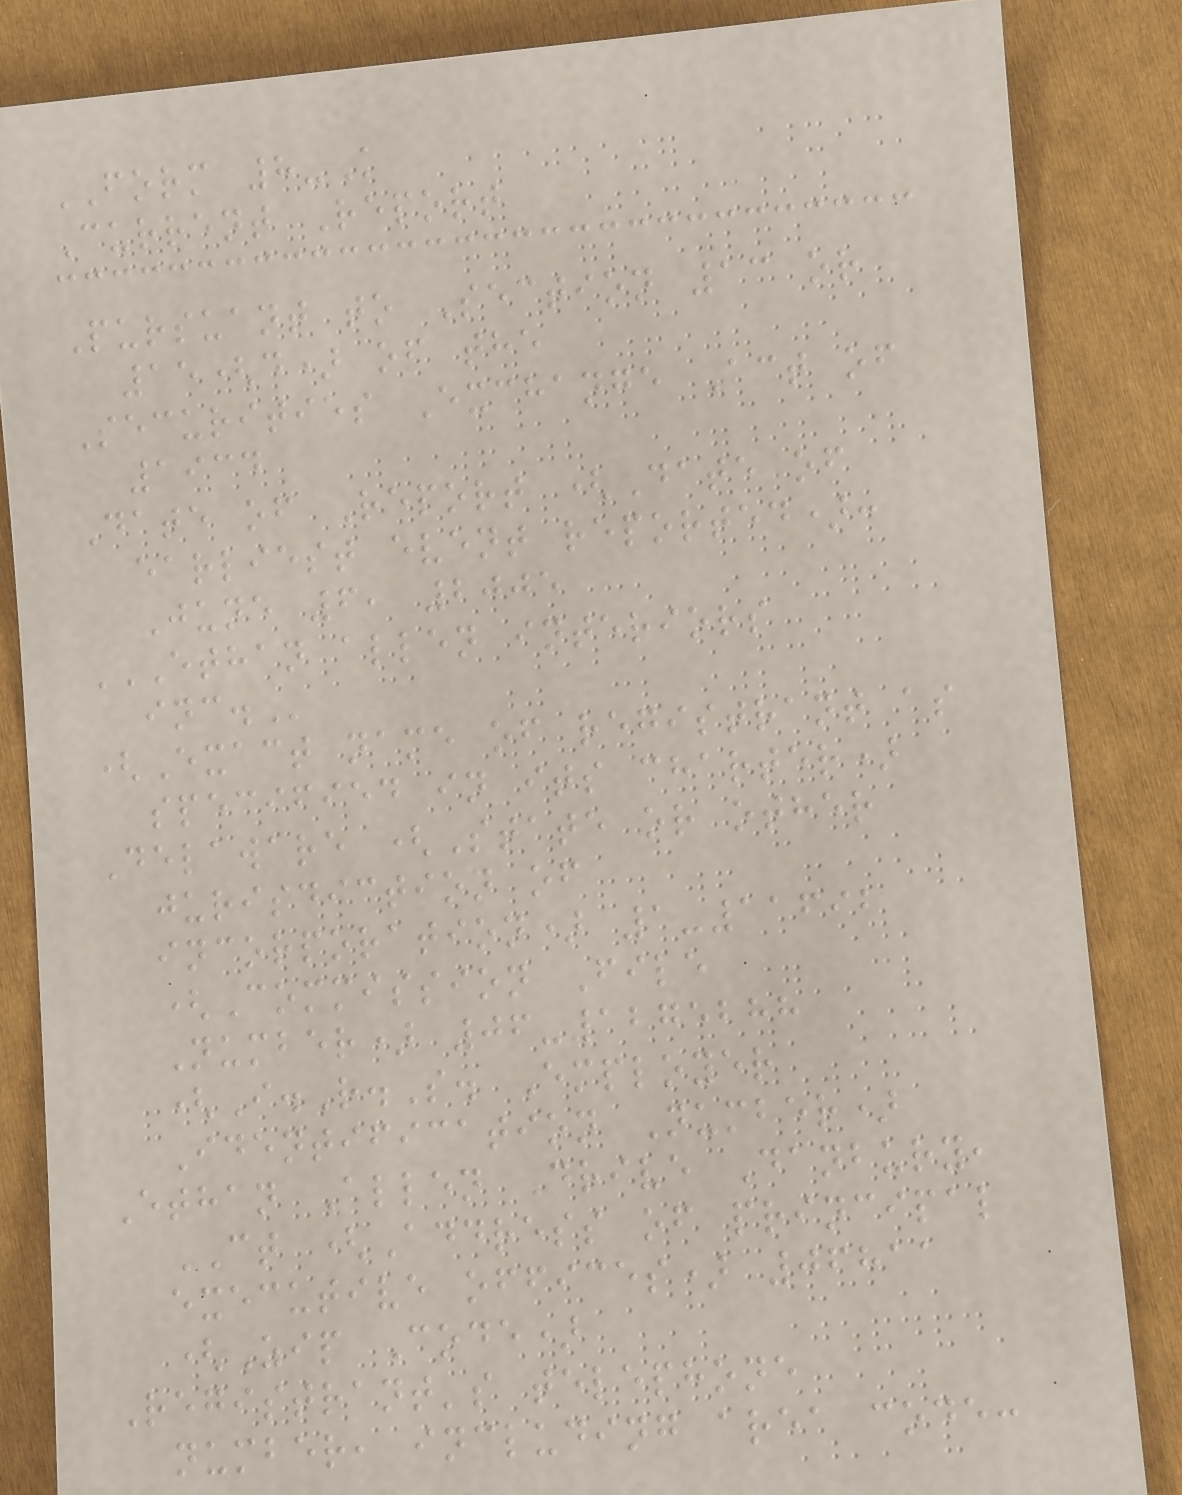FORM 8-K
Current Report
Pursuant to Section 13 or
15(d) of the
Securities Exchange Act of
1934
Date of Report (Date of
earliest event reported):
June 6, 2005
ETHAN ALLEN INTERIORS
INC.
(Exact name of registrant as
specified in its charter)
Delaware (State or other
jurisdiction of
incorporation) 1-11692
(Commission File
Number) 06-1275288
(I.R.S. Employer
Identification Number)
Ethan Allen Drive Danbury,
CT (Address of principal
executive offices) 06811
(Zip Code)
Registrant's telephone
number, including area code:
